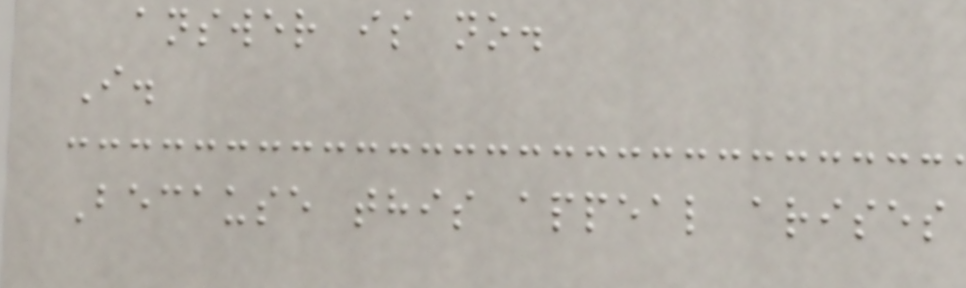answer is no.
I.
Because this appeal arises
